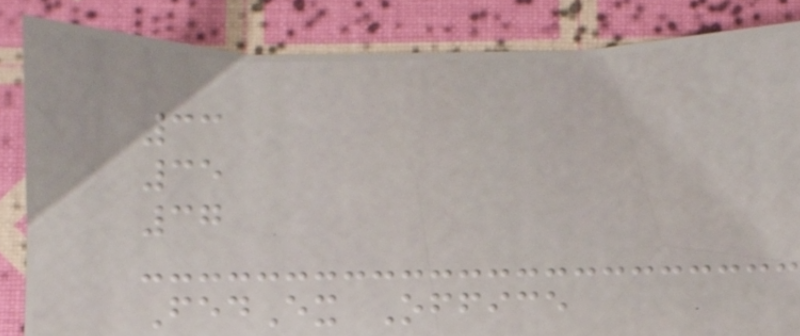33
35
37
FedEx Office
